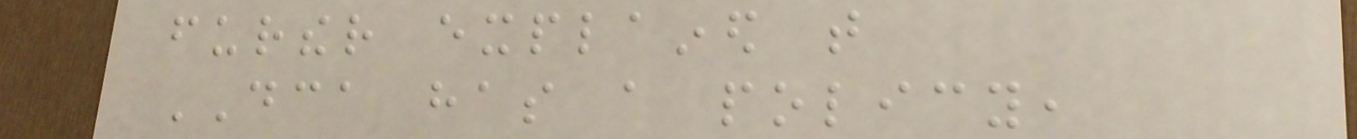further explained that
DCA has a policy,
